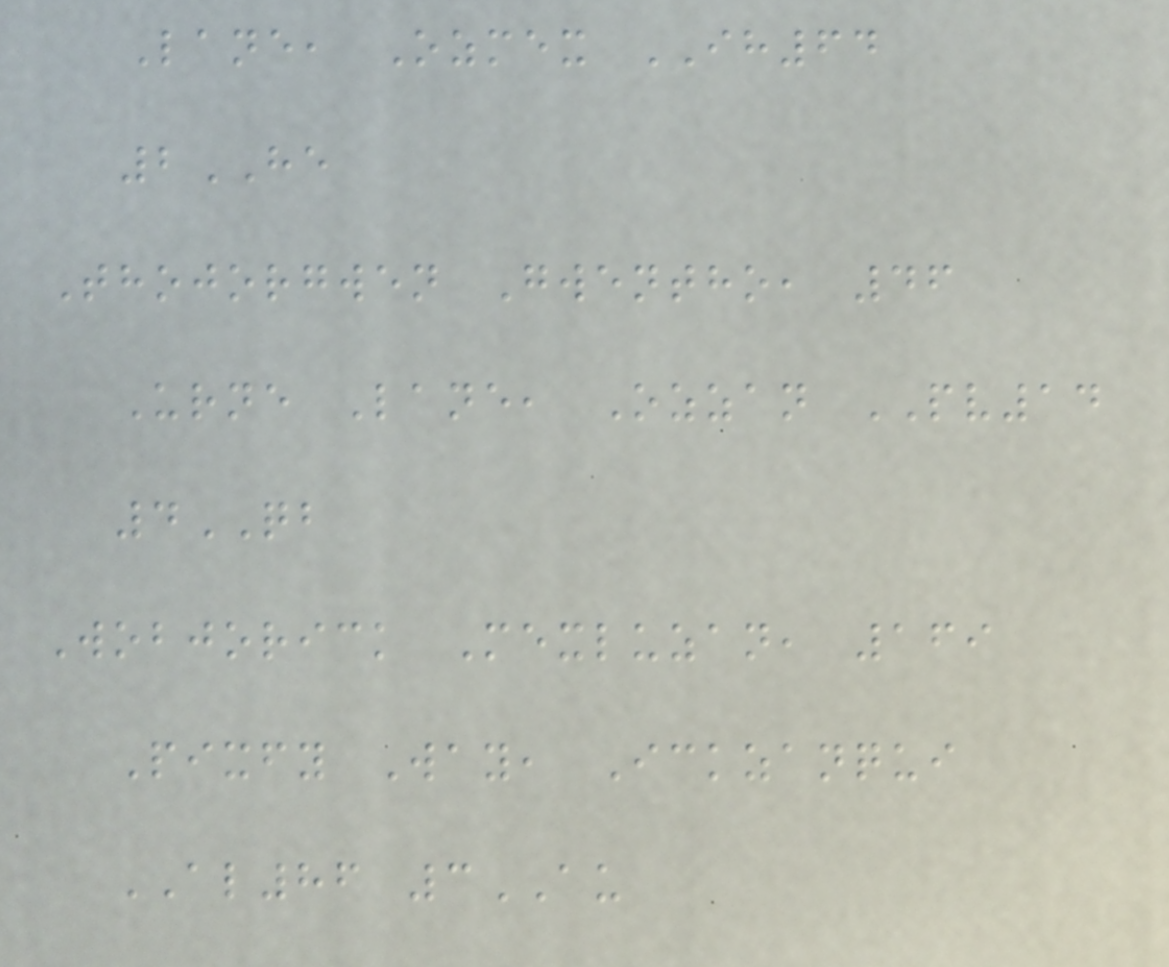Lane, Ozmex IH64
2HE
Thojorgwen Gwentho, 46
Urne Lane, Ozzan PV14
4QB
Wobjorick Mexluzan, 169
Pixfy Way, Ickzanqui
AL86 3AU
